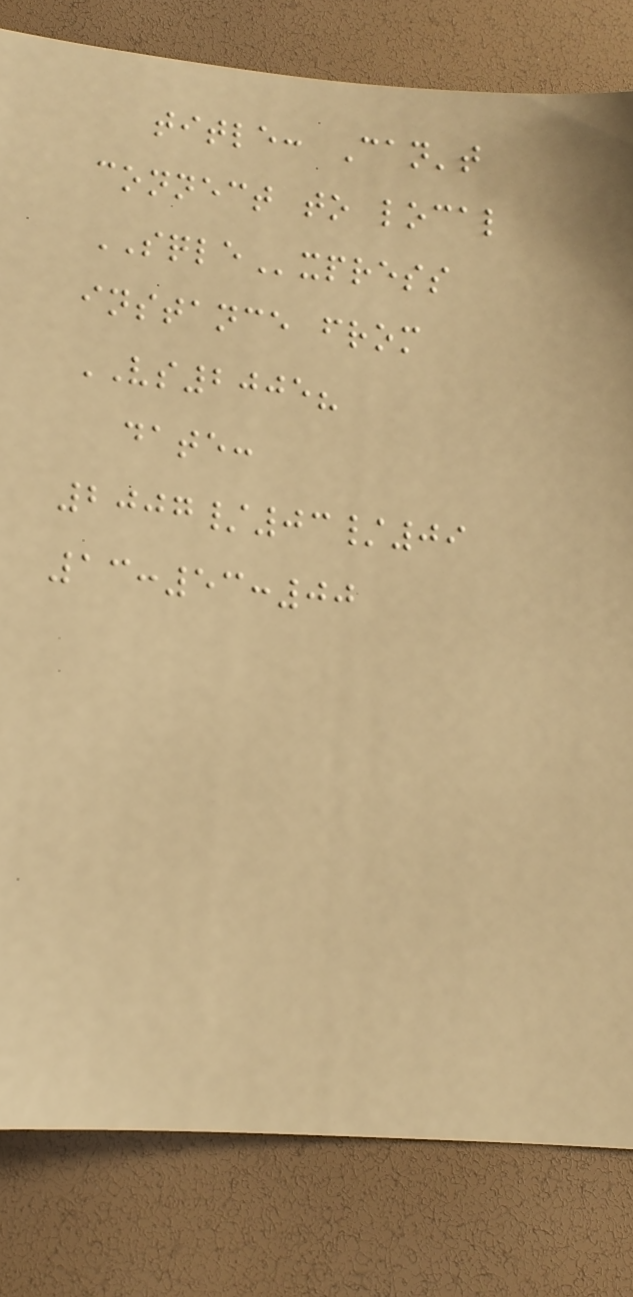title: Can't
connect to local
SQLExpress
instance from
VS2005?
date:
2007/03/09
13:53:00
